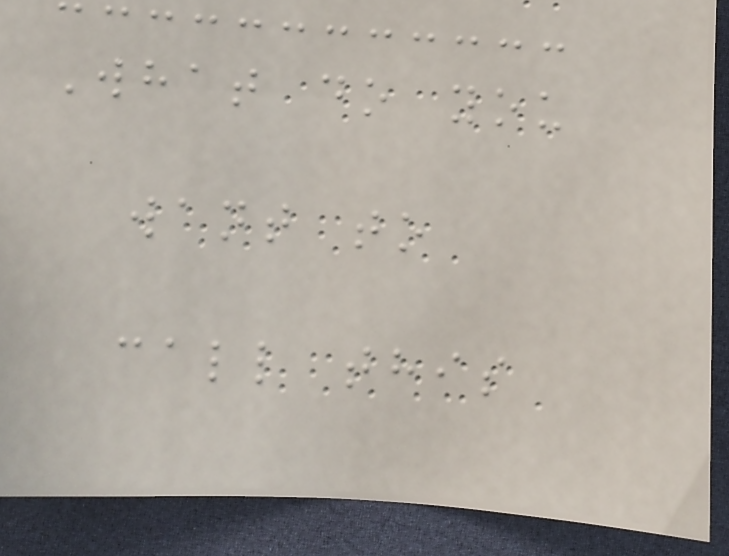What do you
want to
call this
